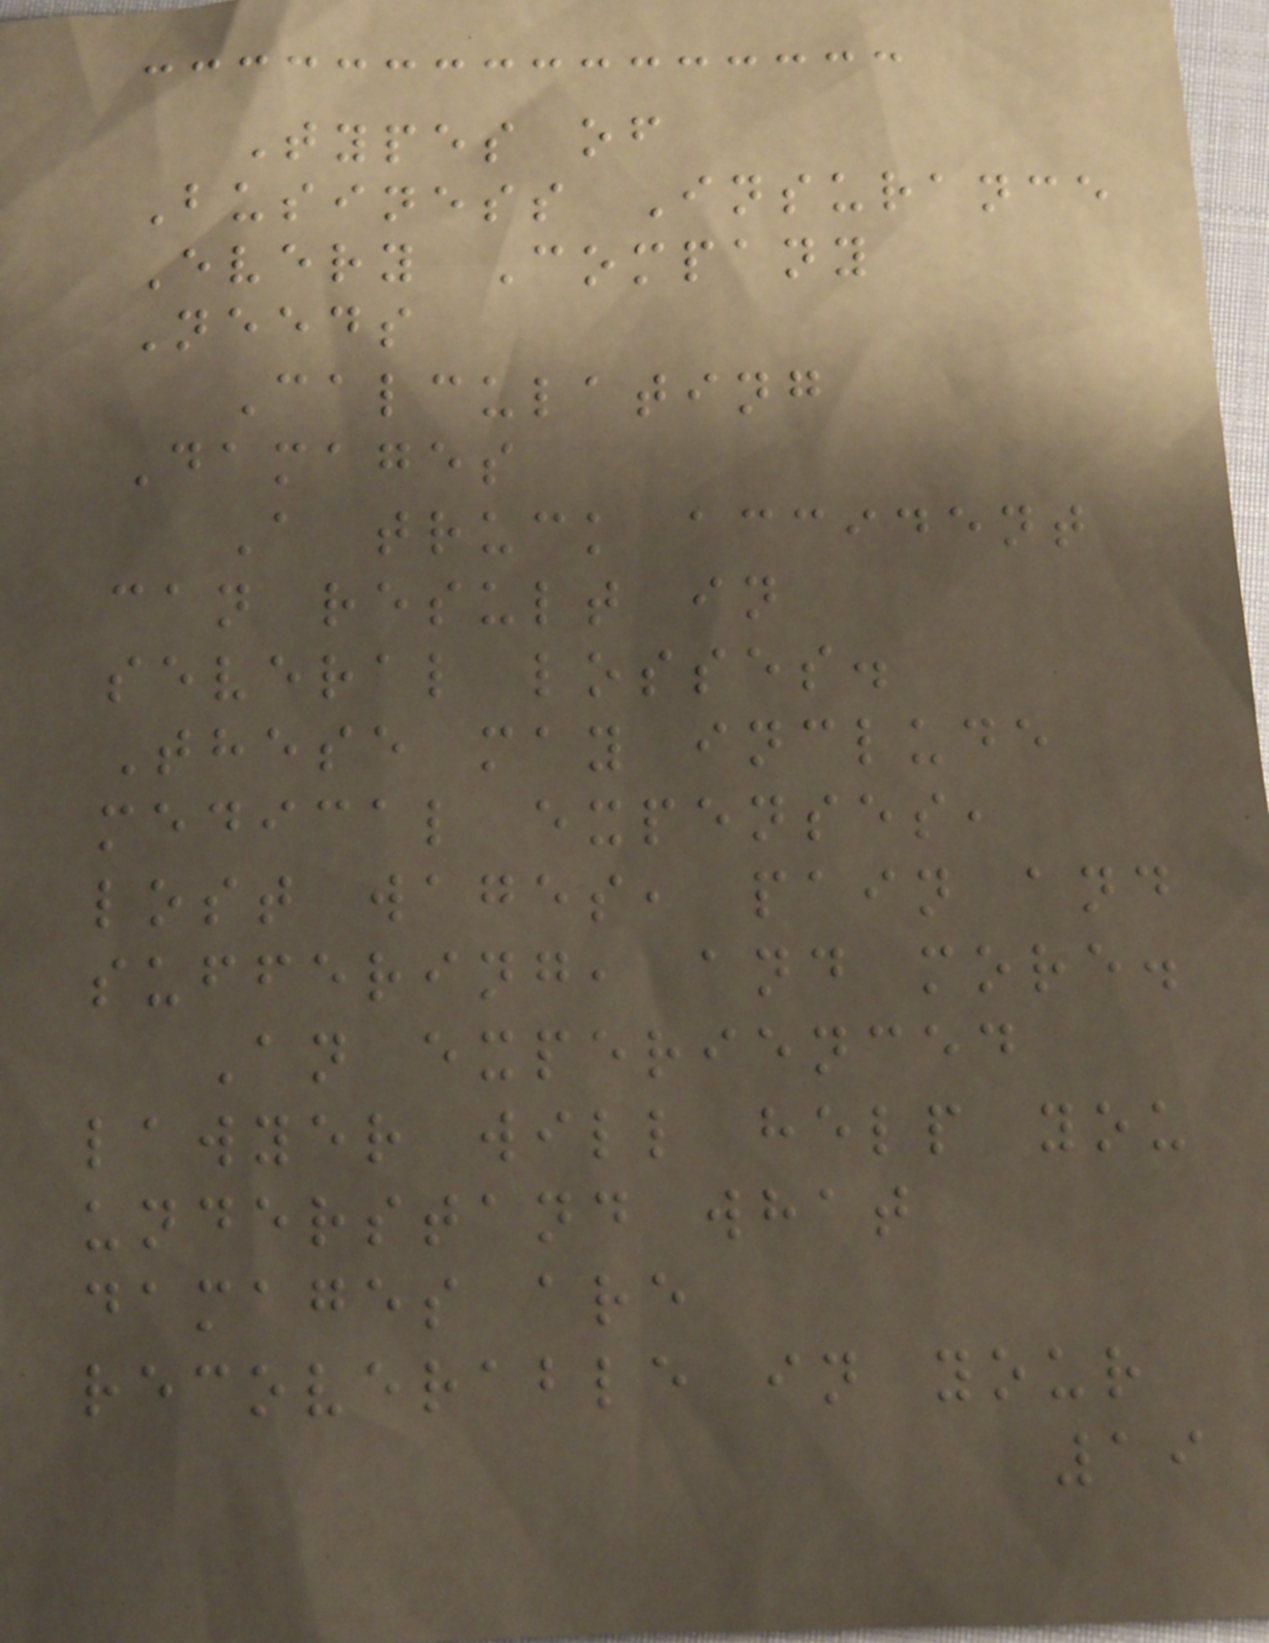Types of
Business Insurance
Every Company
Needs
Calculating
Damages
A truck accident
can result in
several losses.
These may include
medical expenses,
lost wages, pain and
suffering, and more.
An experienced
lawyer will help you
understand what
damages are
recoverable in your
19
